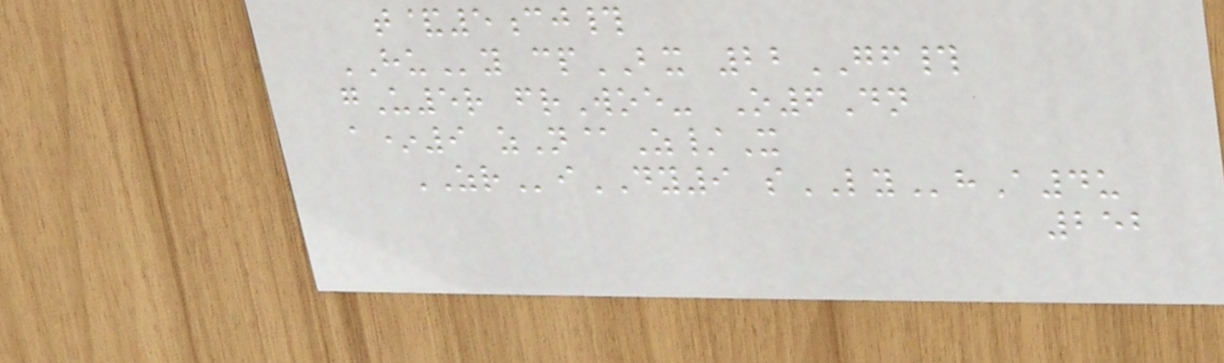t&5cj#
HUy cpBX 22GF#
gU5r frWoe- O6Dn
a*9 zN@Z/X
ZRiDY9 sLYhA4u
252
